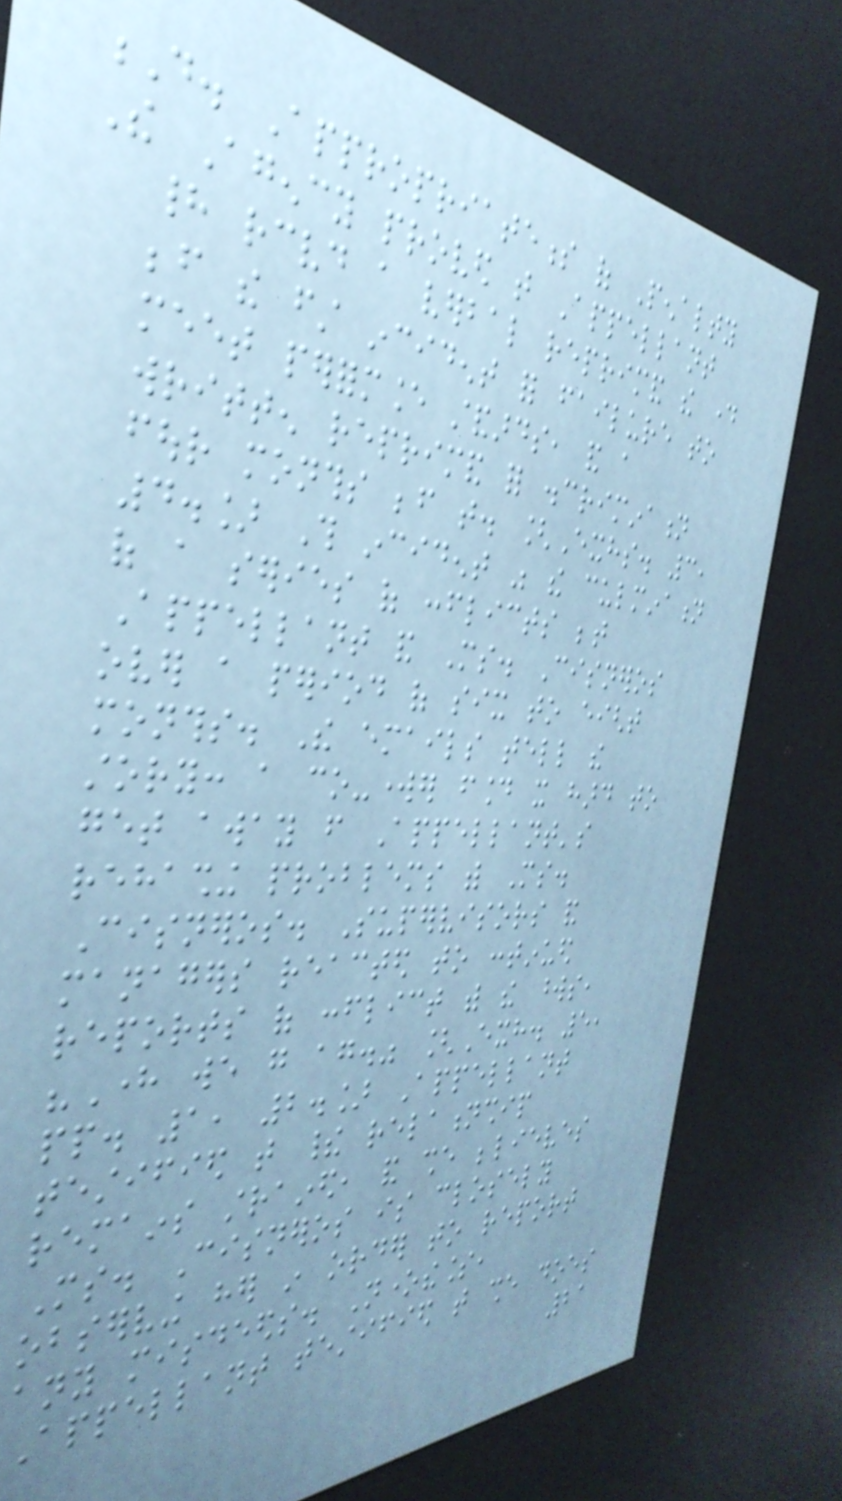D. Appropriateness of Penalty
The Agency proved that Appellant
had received a verbal reprimand the day
before the first incident for failure to
meet performance standards, and a
written reprimand for discrimination
four months before that. [Exhs. 3,
4.] This incident was the culmination
of a series of conflicts between
Appellant and Ms. Cisneros
over a period of six to eight
months. The emails tell the
story: a co-worker found it hard to
get away from Appellant's
rehashing problems with Ms.
Cisneros. Supervisors and
managers reacted to continued
reports of conflict with the words,
"Here we go again." [Exh. 5,
pp. 1, 2.] Appellant
testified that their relationship
remains strained, and she believes
Ms. Cisneros is closely
observing her in order to report
any misdeeds. Nonetheless,
Appellant testified that she does
21
